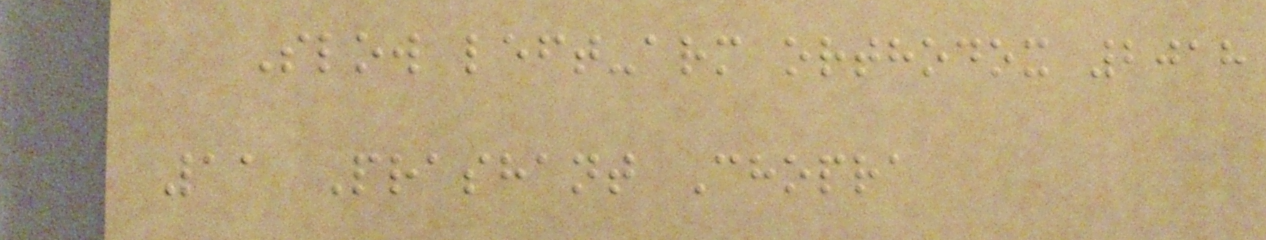Slow left-arm orthodox 2018
11 Prashant Chopra
